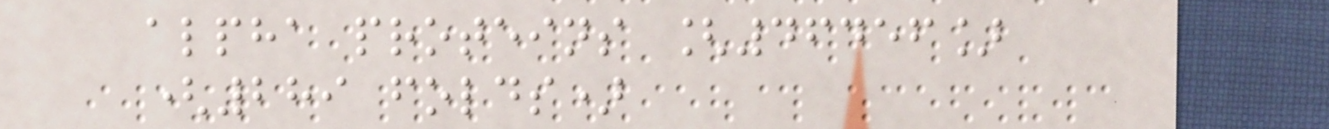alpha proteins [46456]
(289 folds)
